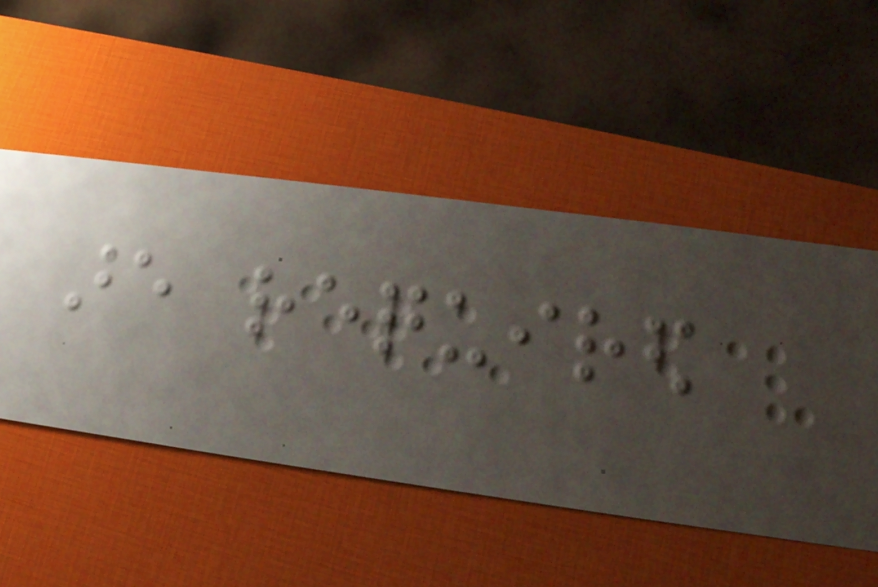are required
